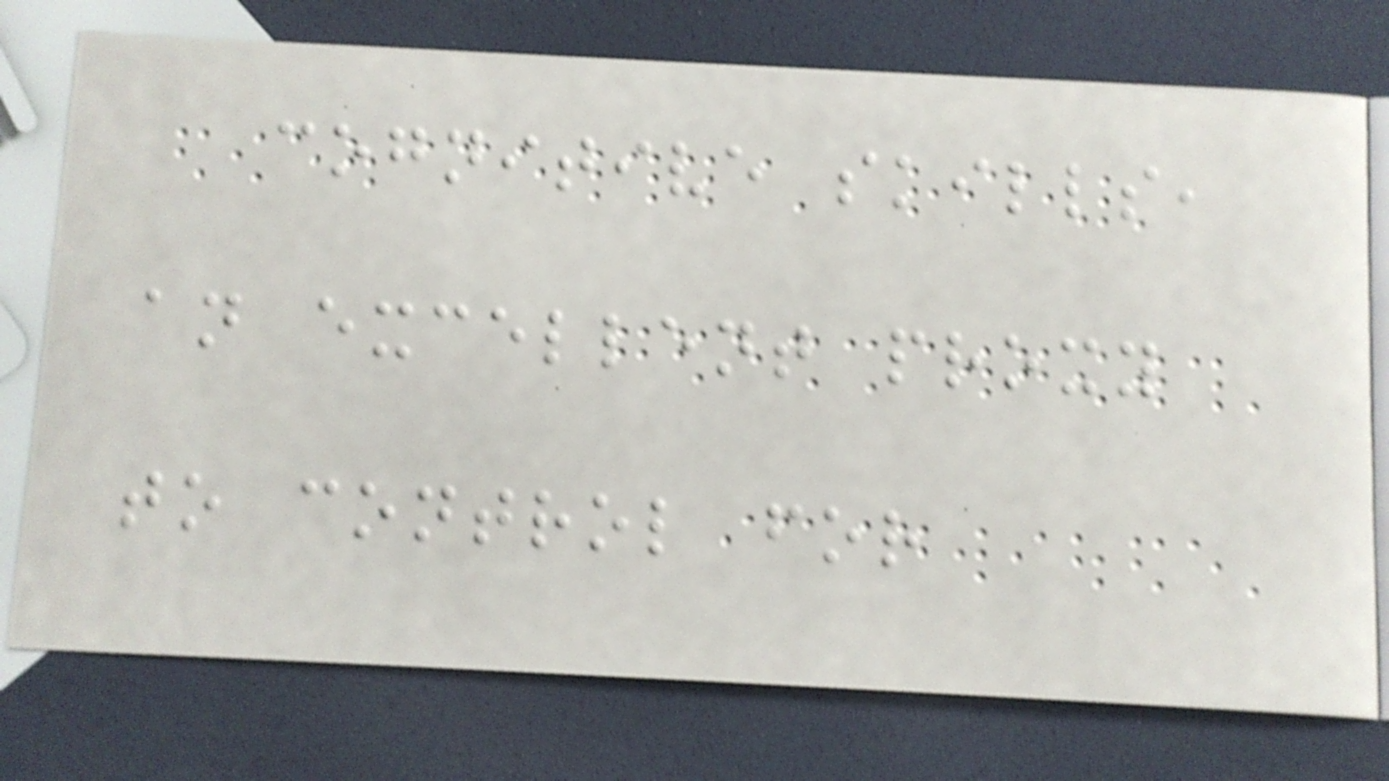cognitive skills,
an excellent proxy
to control for
